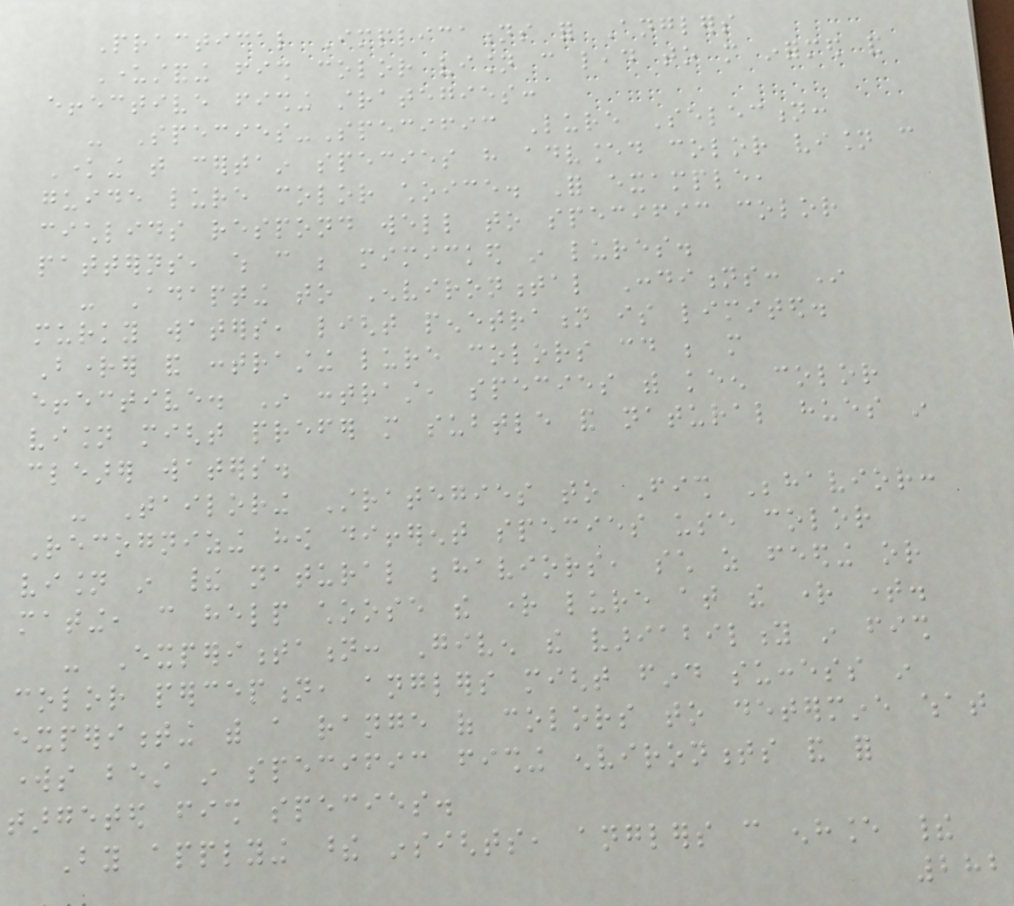Practical Implications for Anglers
Understanding fish color vision can lead to more informed and
effective fishing strategies:
- Species-Specific Lure Selection:
Knowing that certain species have advanced color vision can
guide lure color choice. For example,
cichlids respond well to specific color
patterns, which can be mimicked in lures.
- Adapting to Environmental Conditions: In
murky waters, light penetration is limited.
Brighter and contrasting lure colors could be more
effective. In contrast, species with keen color
vision might prefer more subtle and natural hues in
clearer waters.
- Tailoring Strategies to Fish Behavior:
Recognizing how different species use color
vision in their natural behaviors, such as feeding or
mating, can help choose the right lure at the right time.
- Experimentation: Given the variability in fish
color perception, anglers might find success in
experimenting with a range of colors to determine what
works best in specific fishing environments and for
targeted fish species.
By applying these insights, anglers can enhance their
282
